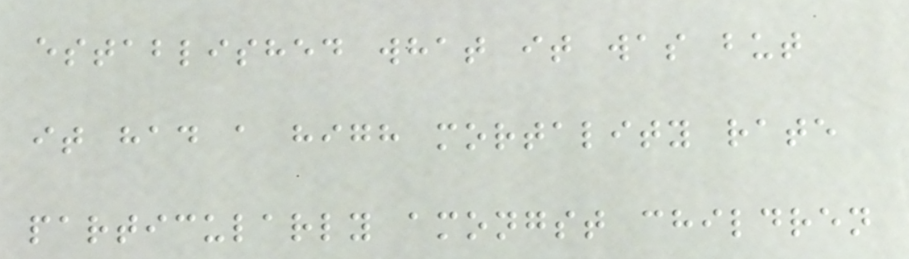established what it was but
it had a high mortality rate
particularly amongst children
